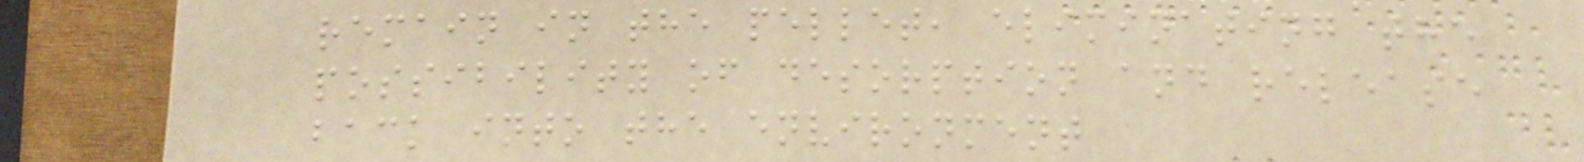remain in the pellet, eliminating the
possibility of desorption and release
back into the environment
